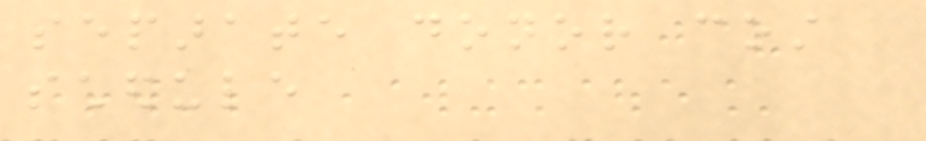separate donor cost
schedule
